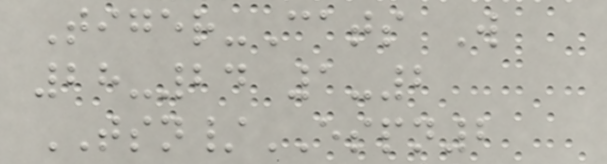Tiger-Cats W
28-24 1-2
TSN/ESPN2
